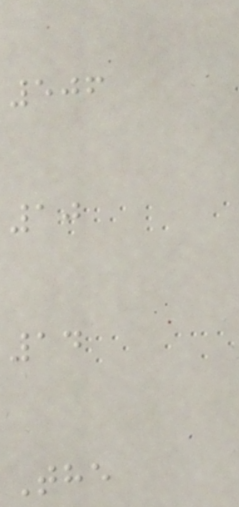506
10
14
The
